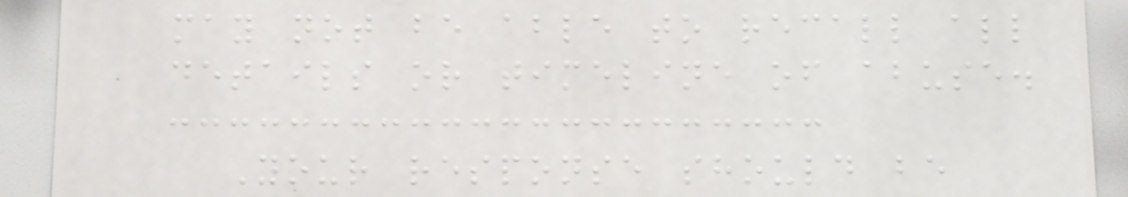may not be able to recall all
details or timeline of abuse.
Your response should be
